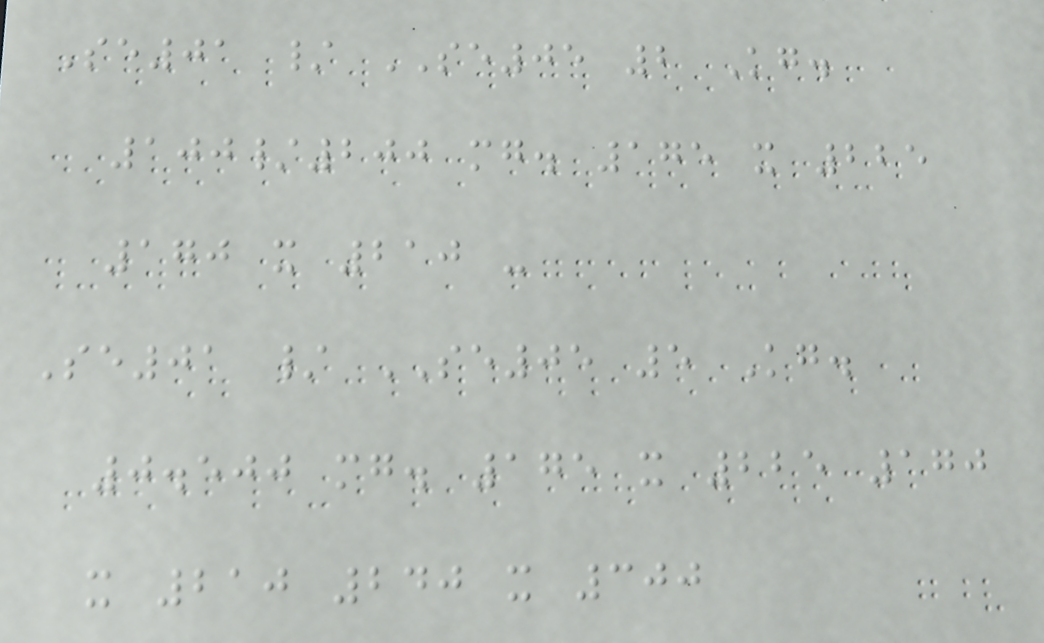Se01 / SE05 2 Kg.
100/200 mg. 175 x 225
170 x 210 -
Se01 / SE05 5 Kg.
0.500 mg. 175 x 225 170
x 210 240 x 300
